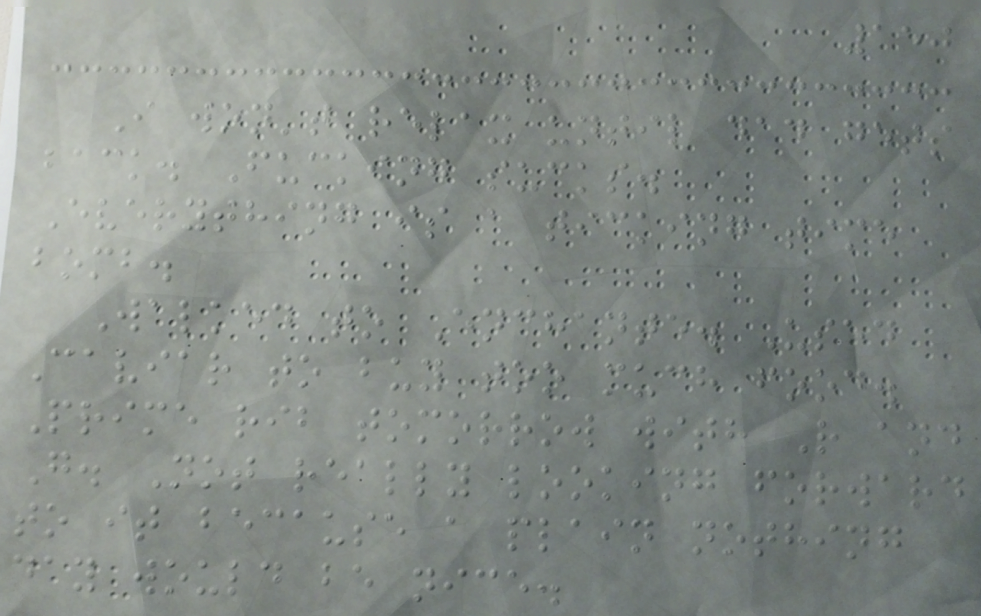150
I won't relax until dad gets
back. Fucking sucks.
Everything is a ticking time
bomb.
Walked to Enchante. Used
Caviar to buy too much food.
Prime rib tomorrow with R and
G. Not really looking forward
to it because a plain nothing
day would be nice.
